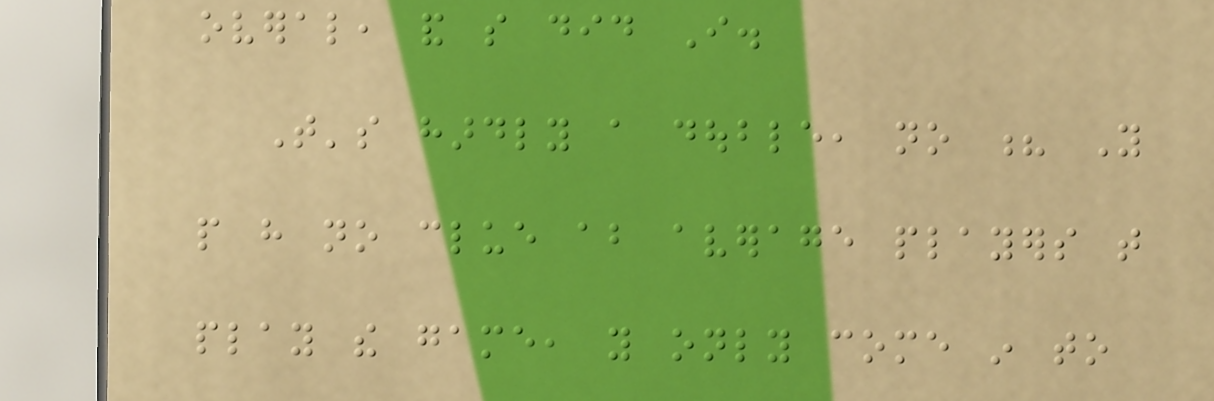overal, and so did I.
That's hardly a double, no ? You
people have no clue about average players that
play the game, you only come in to
